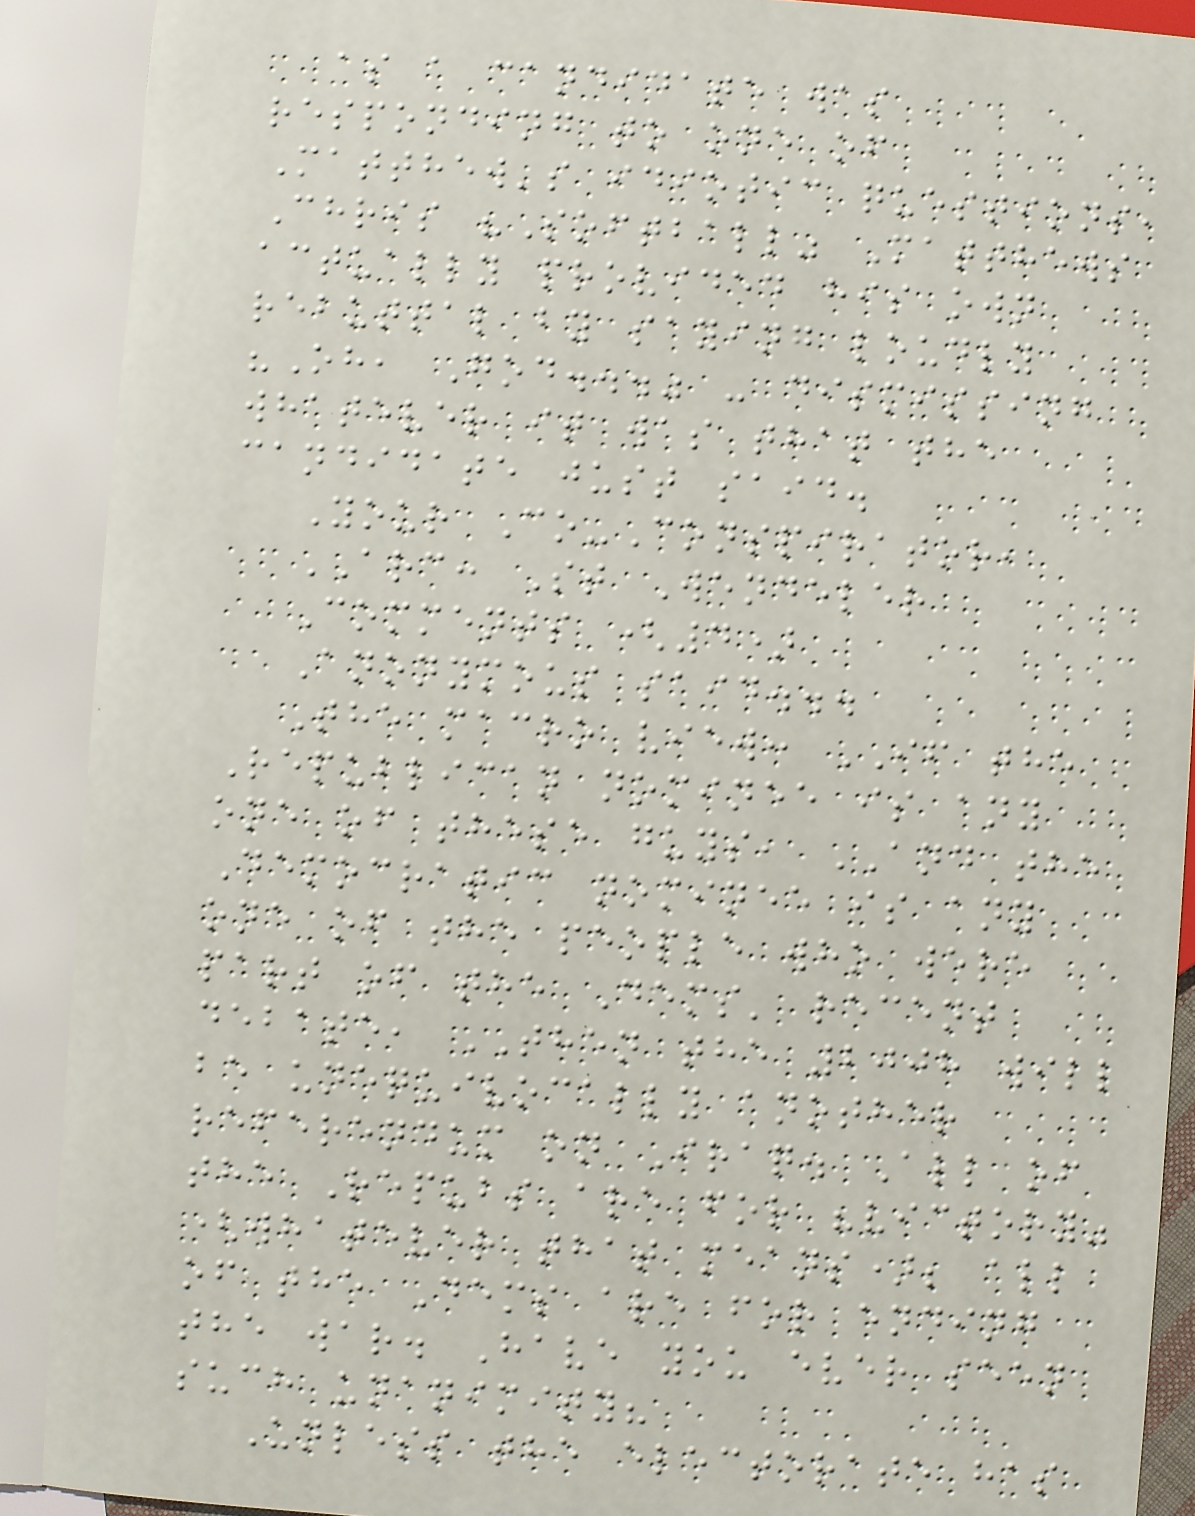as a candidate was
responding to one of
Matthew's idiotic questions,
Chris "Softball" Matthews
actually provided his own
rebuttal by saying loudly
"Oh, God..." - dismissing
whatever it was that the
candidate just said.
Your Co-Conspirator,
ARC: St Wendeler
Comments (4)
Anonymous said...
The macro view: IF the
Republican nominee is any
one of these guys, AND the
Democratic nominee is any
one of the people who were
part of the Dems' recent
debate, THEN the 2008 will
be unequivocally another
referendum on Iraq. All of
the Repubs are for "victory"
(whatever that means); all
of the Dems are for ending
the war. Have you ever seen
such unanimity?
Unless the electorate has
